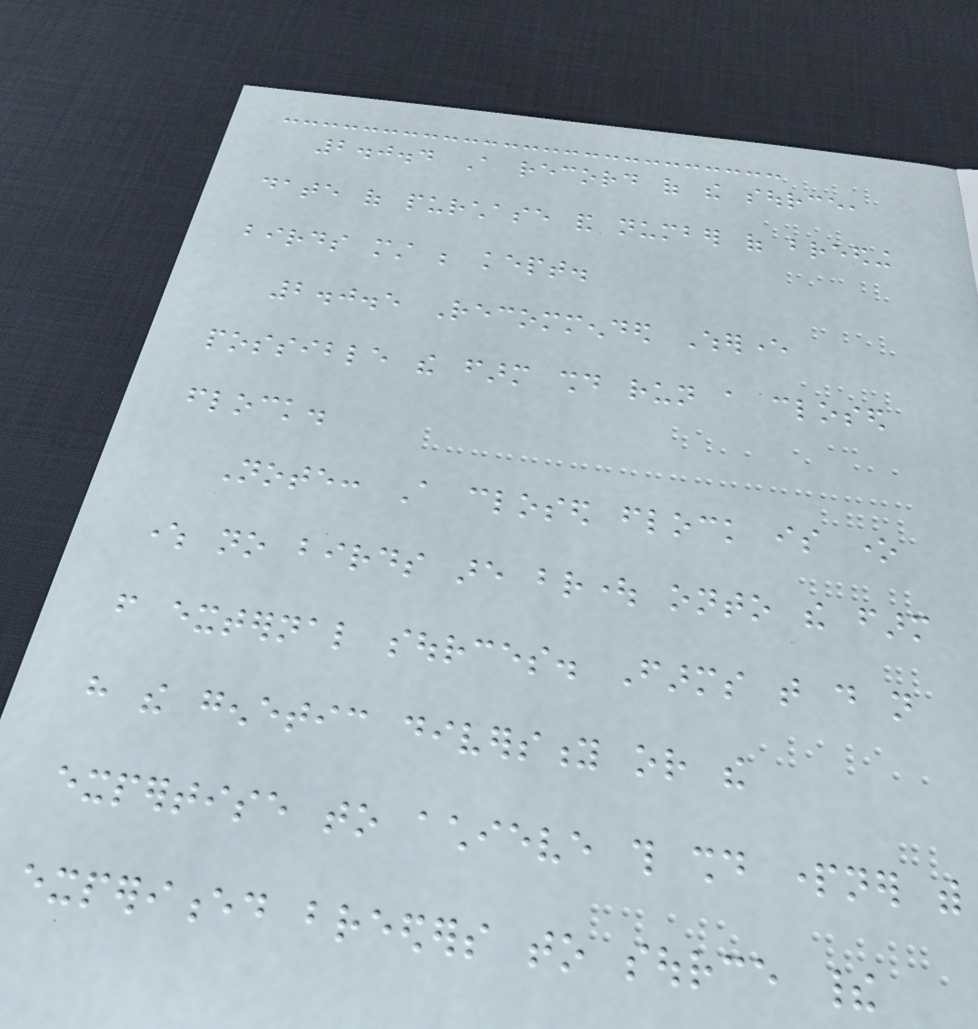2.0.4 A record of the source,
date of purchase and number of breeding
birds must be kept.
2.0.5 Recommended Wherever
possible the farm should run a closed
flock.
Note: A closed flock is one
where no birds are brought onto the farm
from external sources. Farms that do not
have the genetic diversity or the
expertise to achieve this should partner with
experienced breeders to source their
